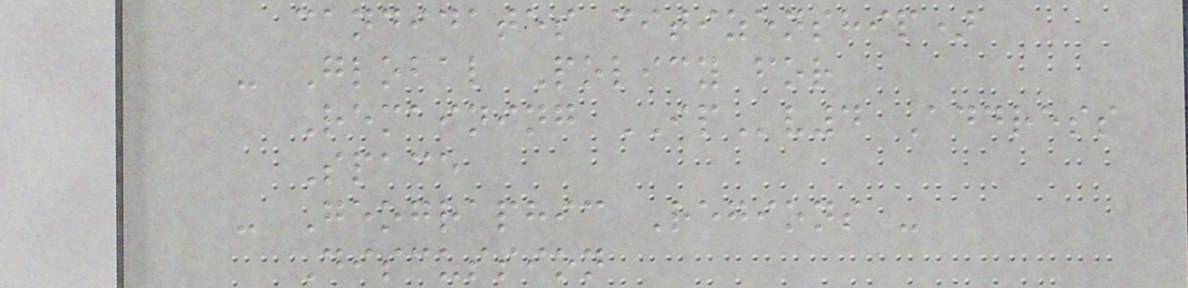candidates citizenship)
- Global Policy for
Remaining IPv4 Address
Space
- Geographic Regions -
Discussion
